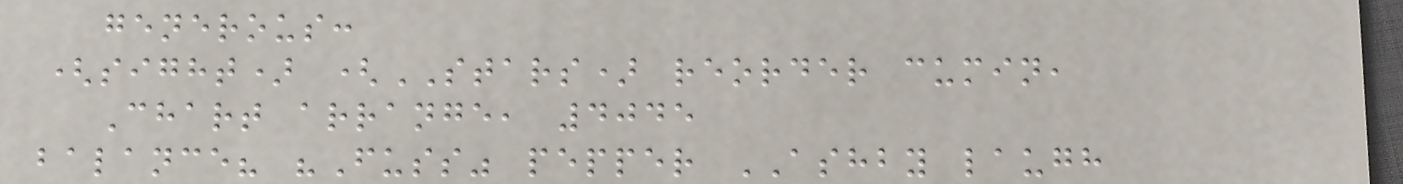generous:
(sight) (STARS) reorder cumin,
Chart arrange, 4045
balance? "Fuss" pepper ASHBY laugh
